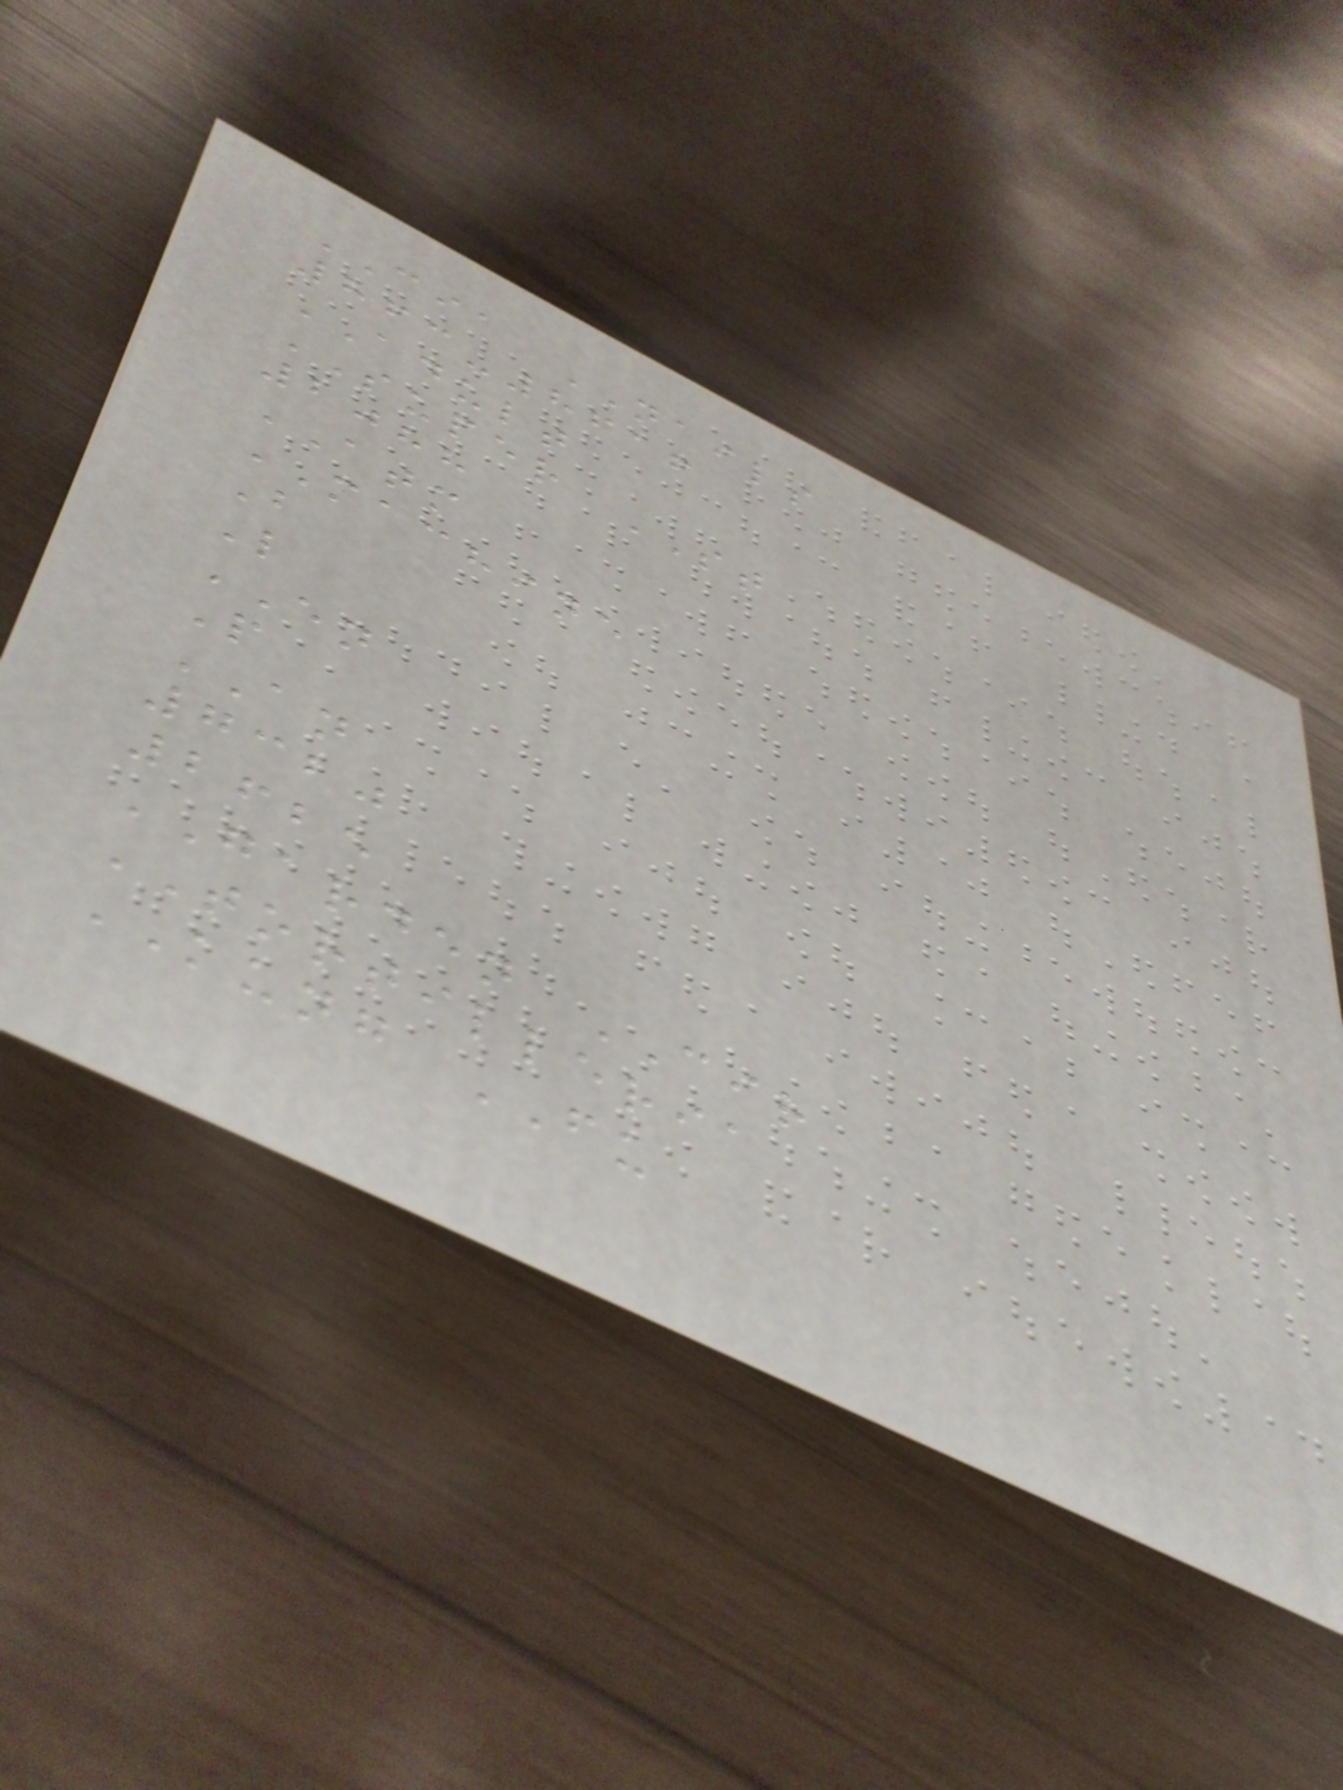CIA NAILS
863-8616
ADULT
SUPER ST
2088
ATM
MACHINE
B
L
EN
P
AN
7320
2625
GARDEN CIR
TORTILLERIA
KUNG FU
